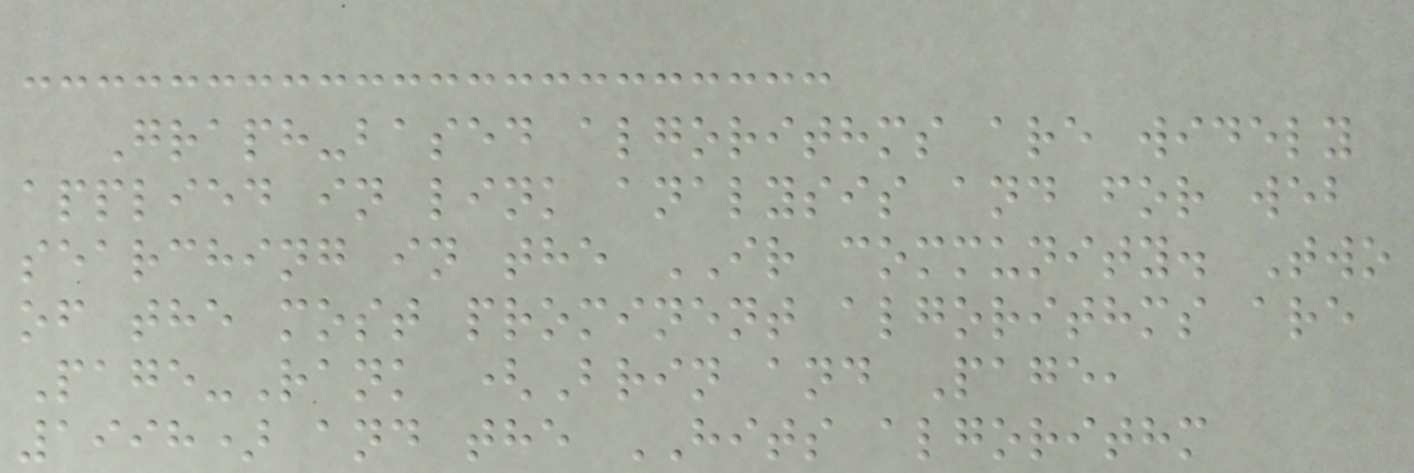Graph-based algorithms are widely
applied in link analysis and for web
searching in the IR community. Two
of the most prominent algorithms are
Page-Rank (Brin and Page,
1998) and the HITS algorithm
